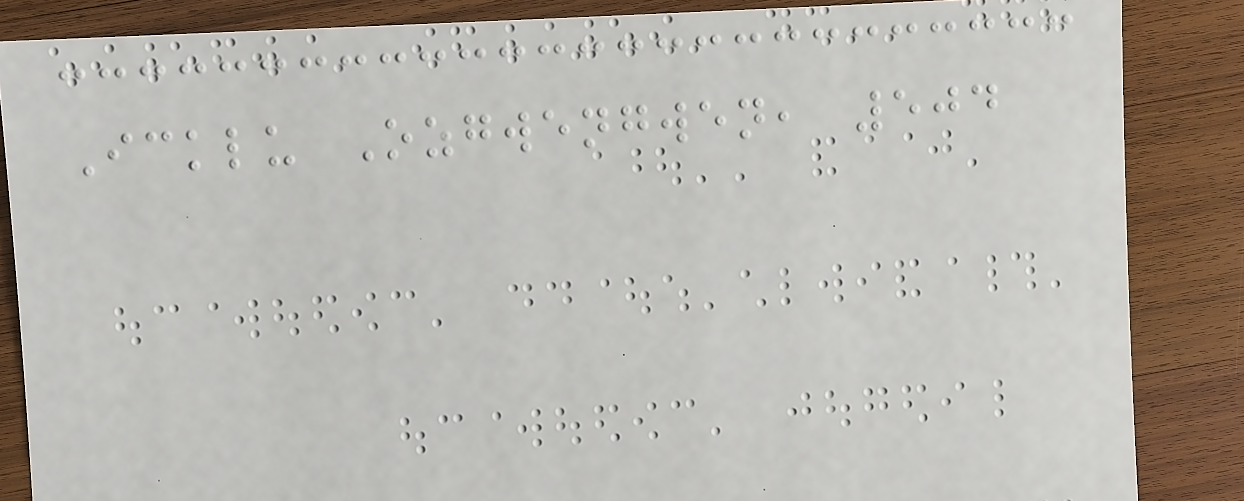Icklu Ozgwengwen, 504
